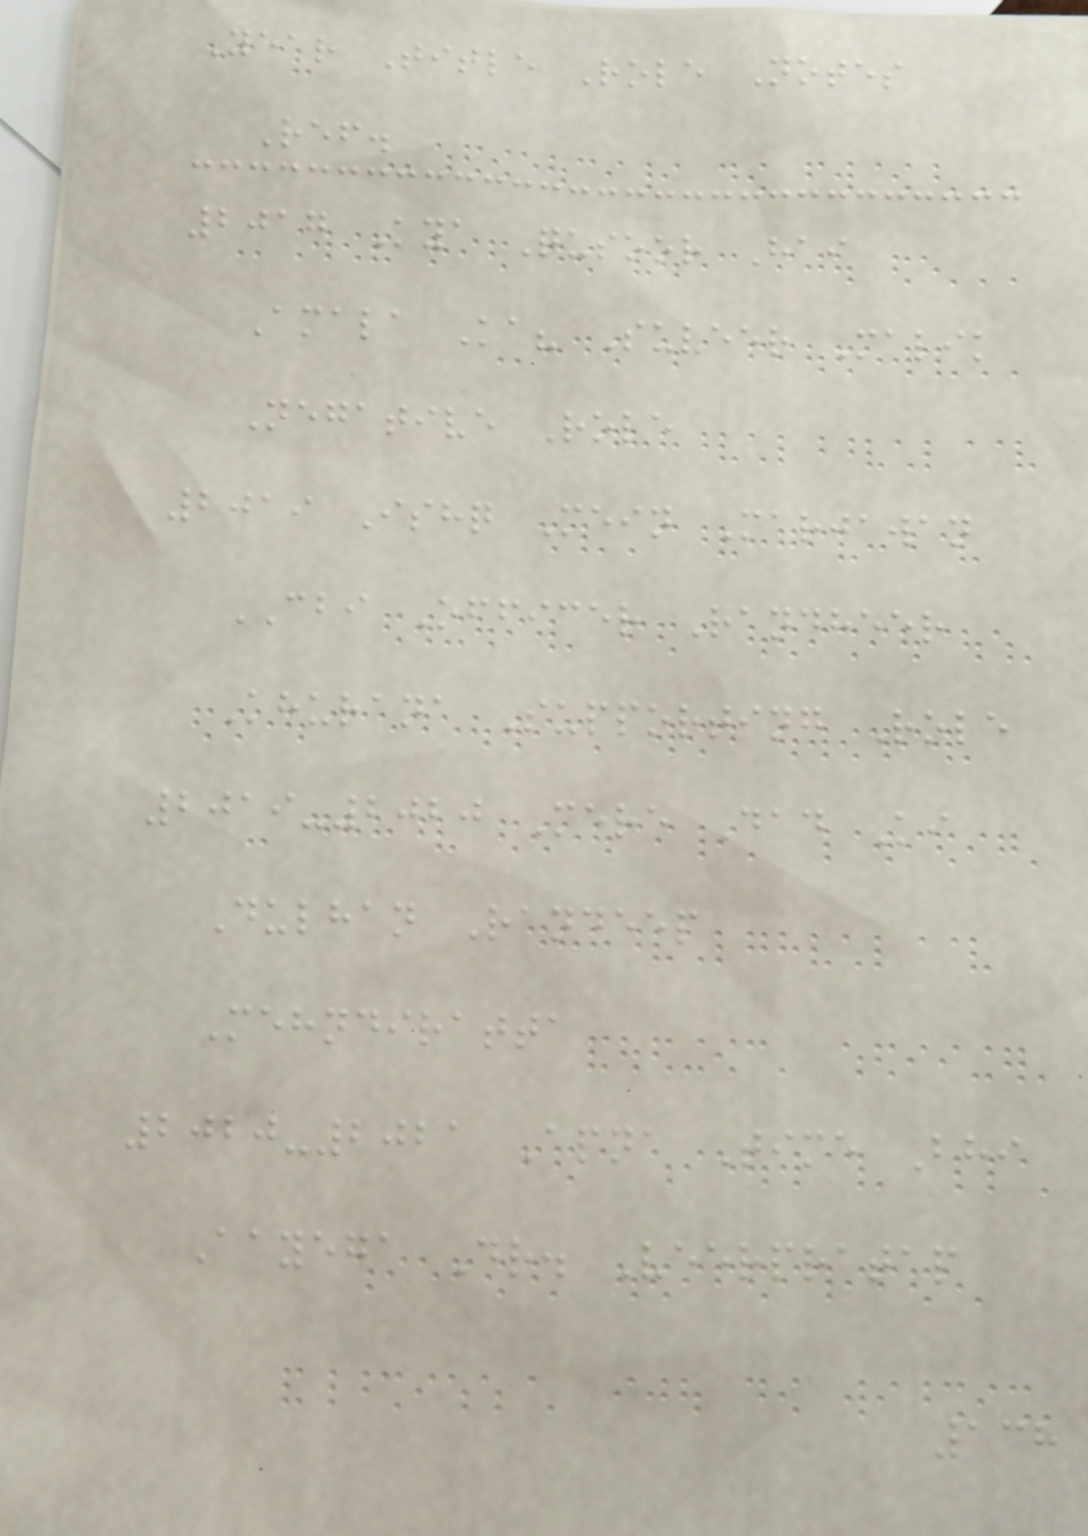Year Title Role Notes
Ref.
2017 Kya Qusoor Hai
Amala Ka? Suveer Malik
Negative Role
2019 Ishq Mein Marjawan
CBI Officer Randheer
Khurana Supporting Role
2019-2020 Mere Dad Ki
Dulhan Randeep
Mehndiratta
2020-2021 Apna Time Bhi
Aayega Dr. Veerpratap
138
